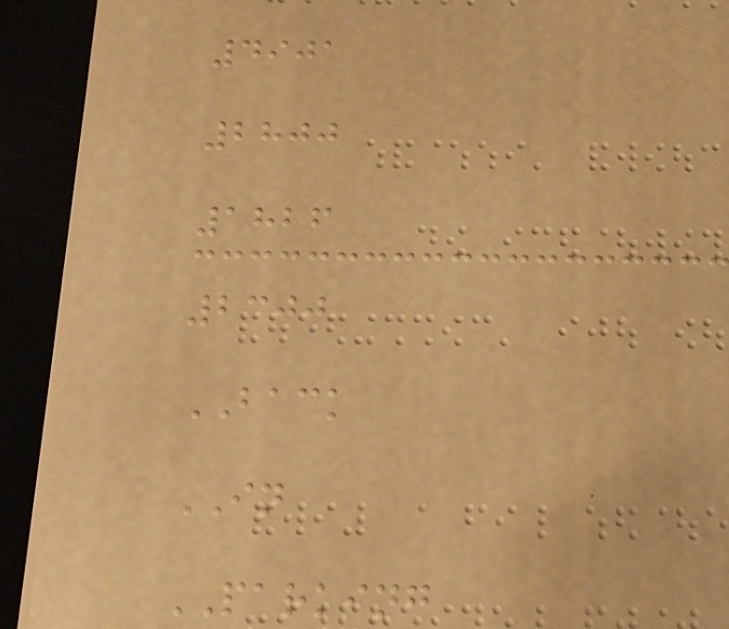4901
2800
1826
2300
BACK
IN
PARKING
